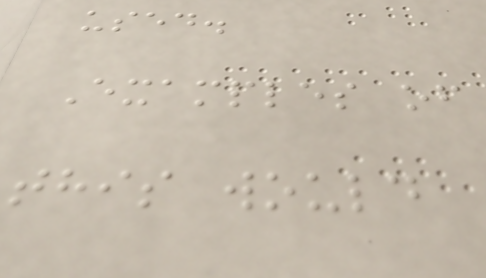used.
Examples of
this would
